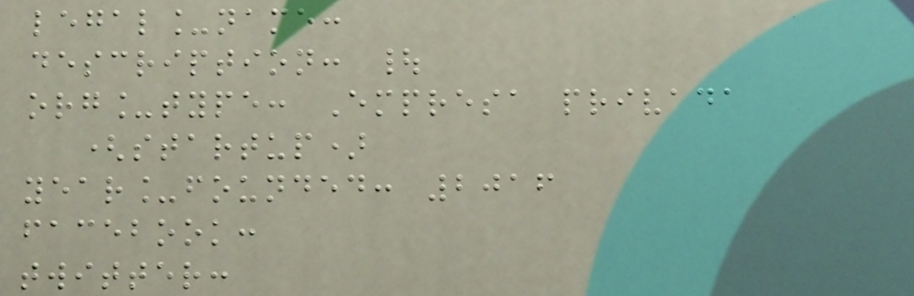legal_name:
description: |
org_type: Empresa privada
(startup)
year_founded: 2016
facebook:
twitter:
